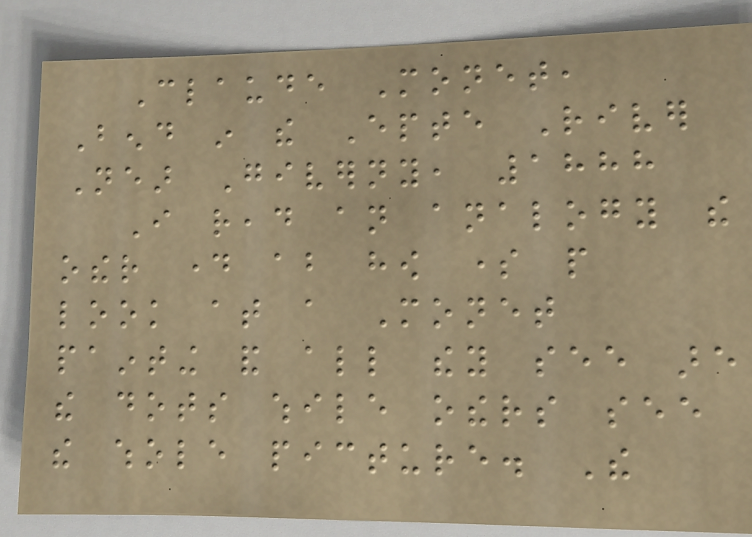Claude Monet,
Bend in the Epte River
Near Giverny, 1888
I read an analogy the
other day about how some people
look at a Monet
painting and all they see are
the dots while others see
the whole picture. The
